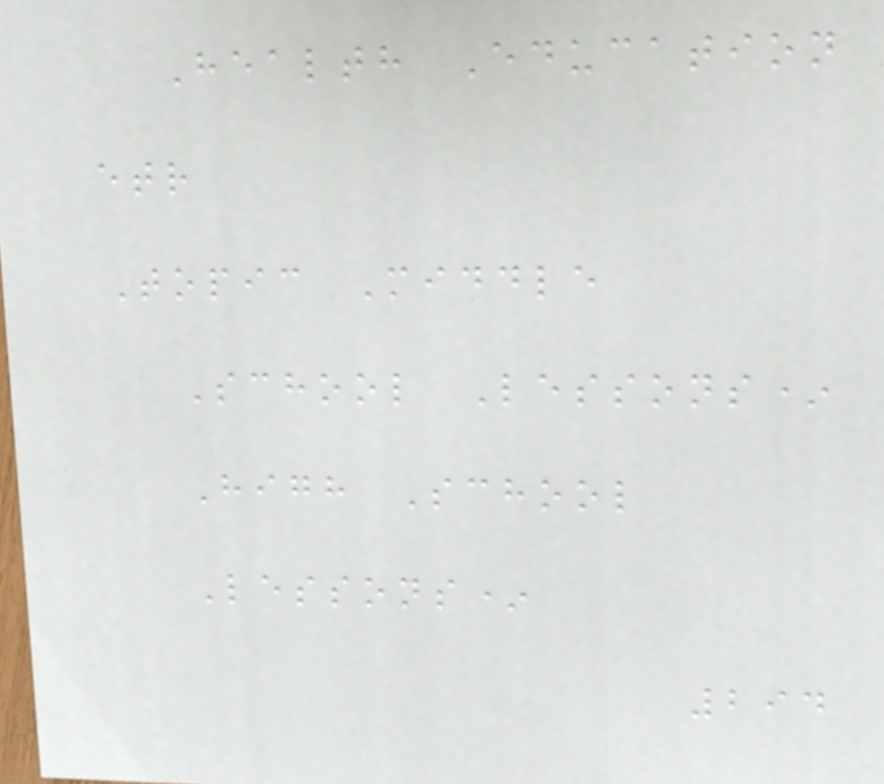Health Education
etr
Topic Middle
School Lessons*
High School
Lessons*
294
